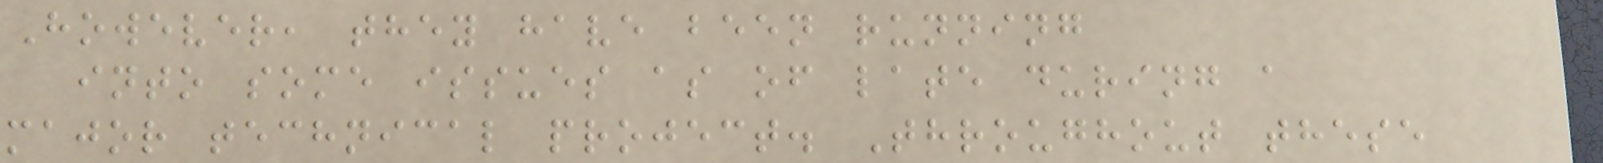However, they have been running
into some issues as of late during a
major technical project. Throughout these
